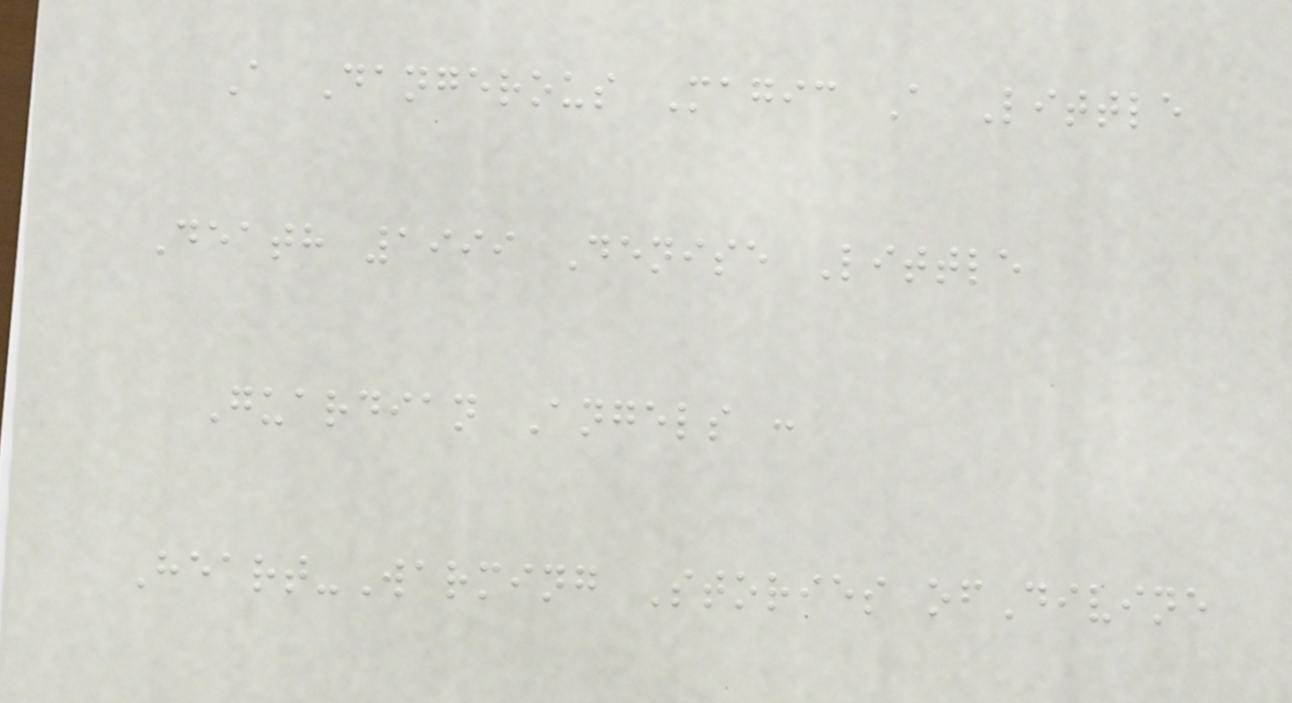A Dangerous Magic A Little
Death 1999 Denise Little
Guardian Angels :
Heart-Warming Stories ofDivine
